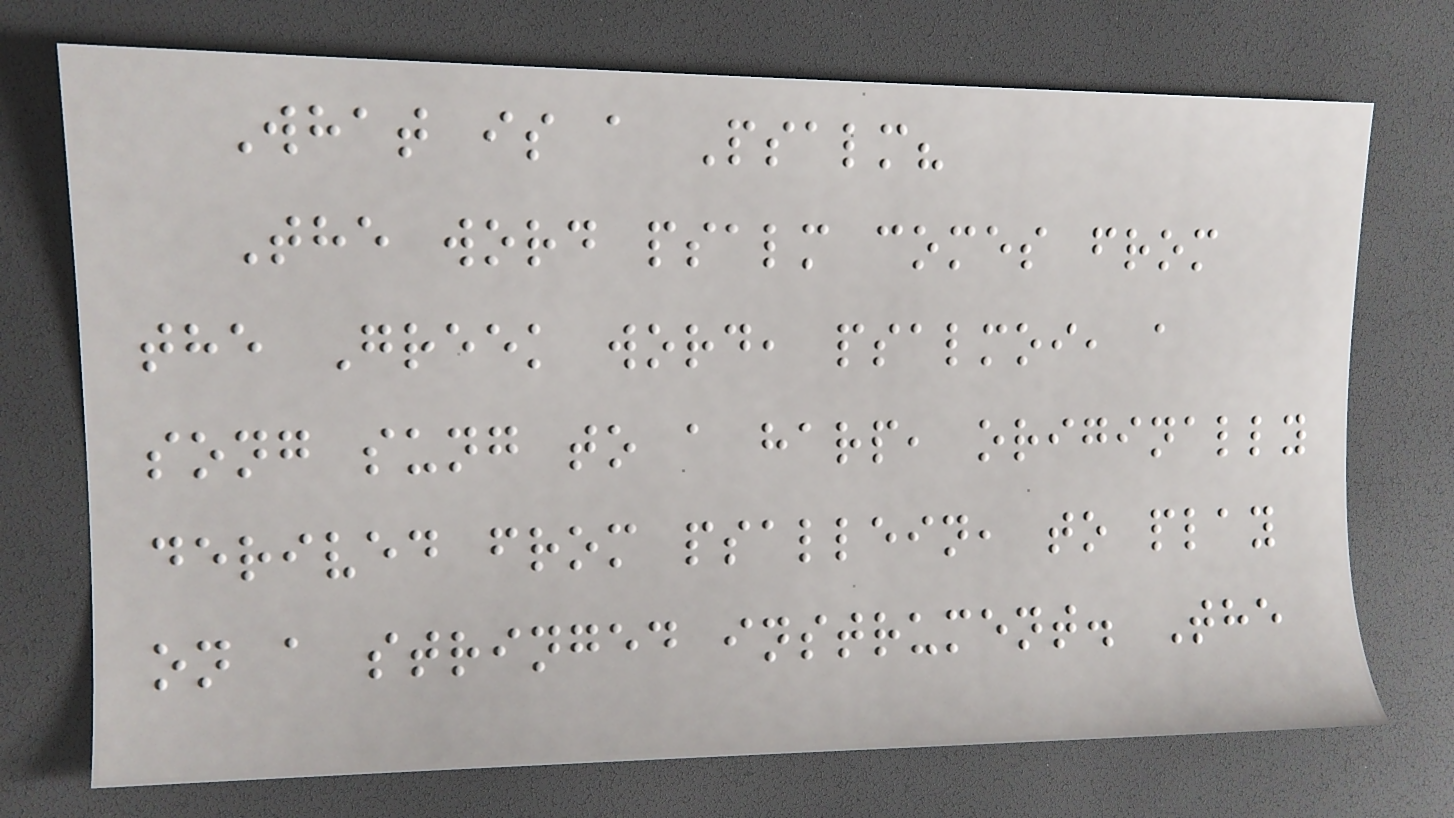What is a Psalm?
The word psalm comes from
the Greek word, psalmoi, a
song sung to a harp, originally
derived from psallein, to play
on a stringed instrument. The
